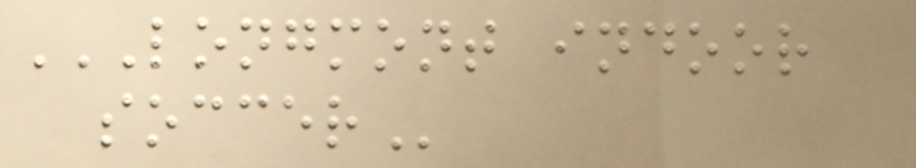LONGMONT INDOOR
SOCCER
